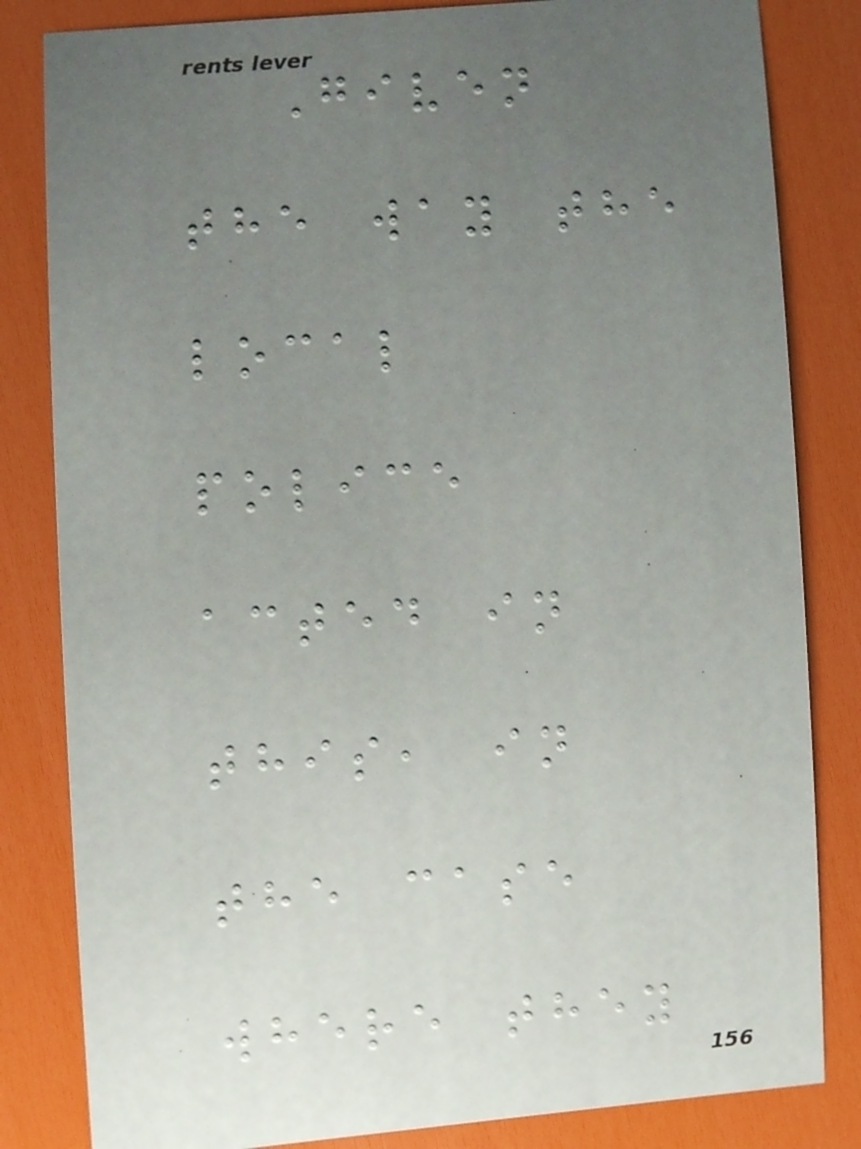Given
the way the
local
police
acted in
this, in
the case
where they
